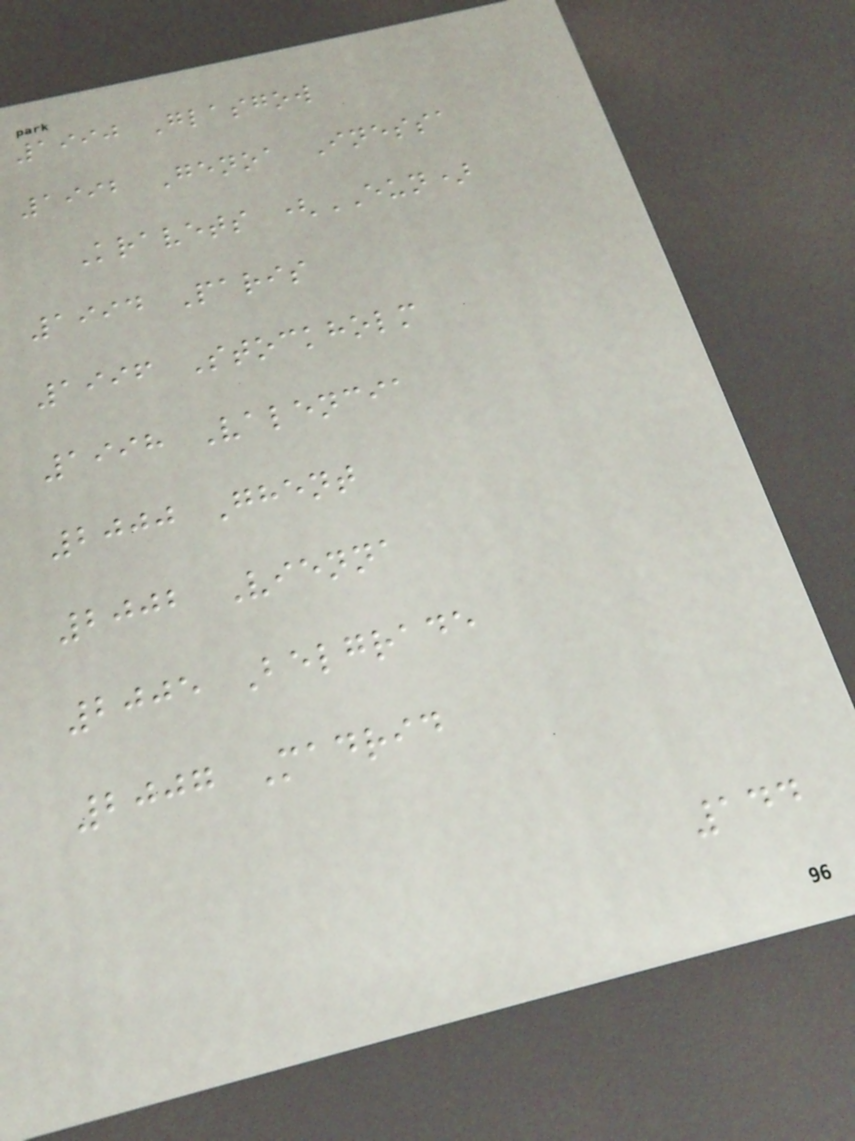1990 Glasgow
1992 Genoa Inessa
Kravets (EUN)
1994 Paris
1996 Stockholm
1998 Valencia
2000 Ghent
2002 Vienna
2005 Belgrade
2007 Madrid
144
